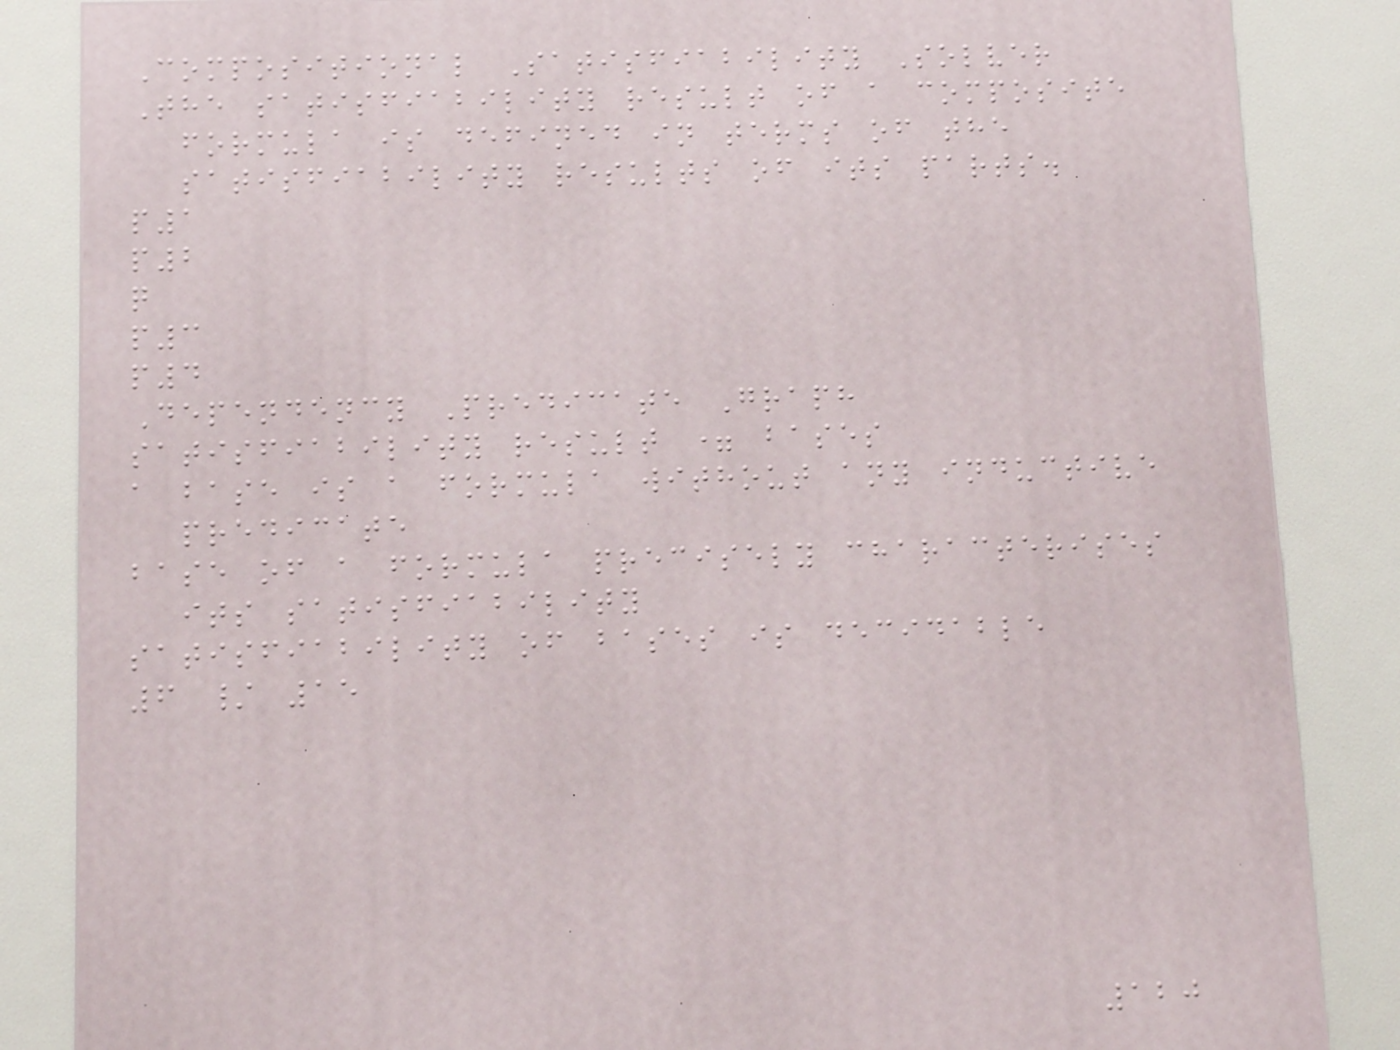Compositional Satisfiability Solver
The satisfiability result of a composite
formula is defined in terms of the
satisfiability results of its parts.
p1
p2
q
p3
p4
Dependency Predicate Graph
satisfiability result = bases
a base is a formula without any inductive
predicate
base of a formula precisely characterises
its satisfiability
satisfiability of bases is decidable
6 / 15
120
